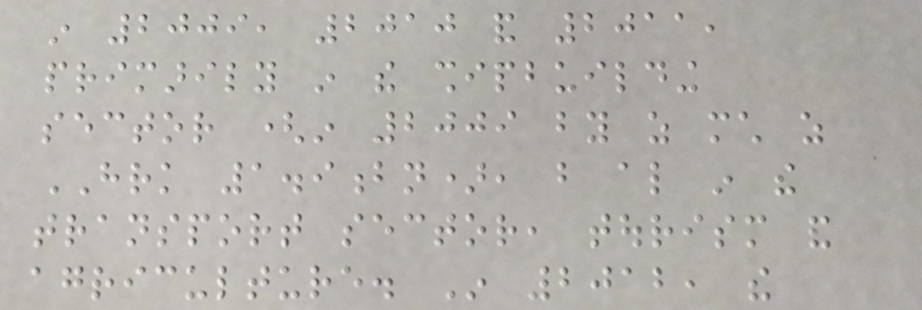in 2009, 2010 and 2011,
primarily in the shipbuilding
sector (in 2009 by as much as
HRK 1.9bn), but also in the
transport sector, tourism and
agriculture. In 2012, the
